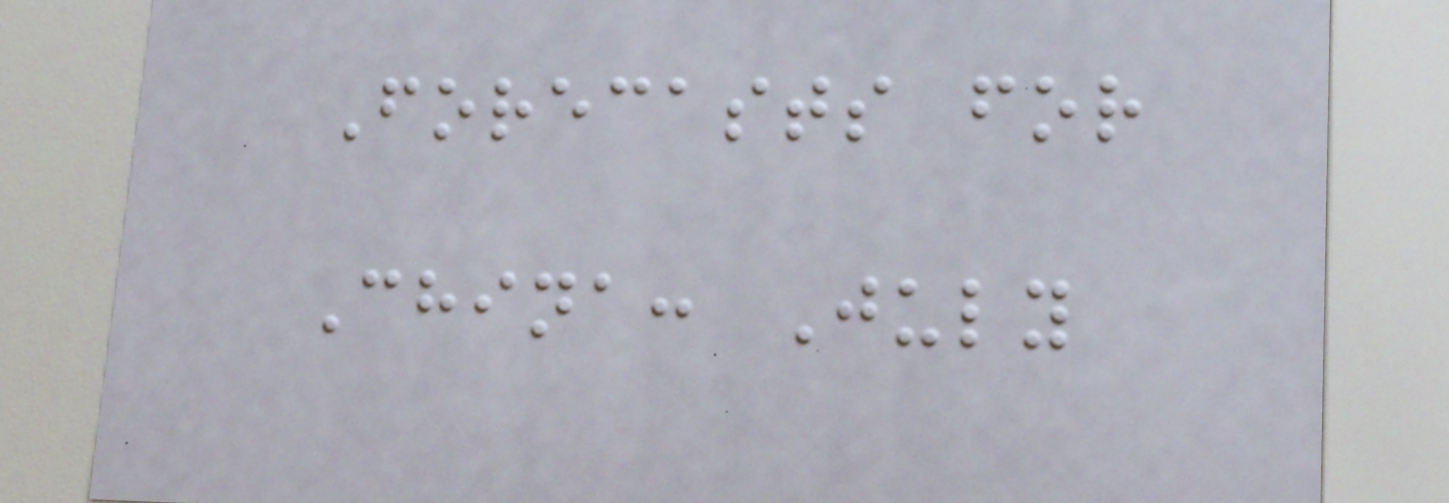Forecasts for
China: July
